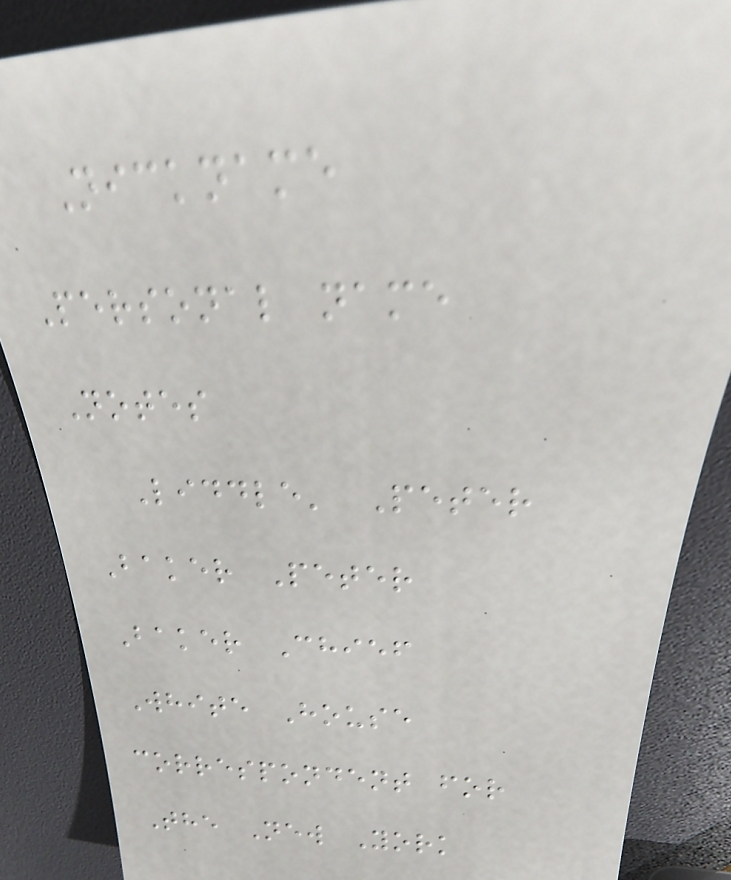Nickname
Personal name
Notes
Liddle' Peter
Baker Peter
Baker Chief
White House
correspondent for
The New York
